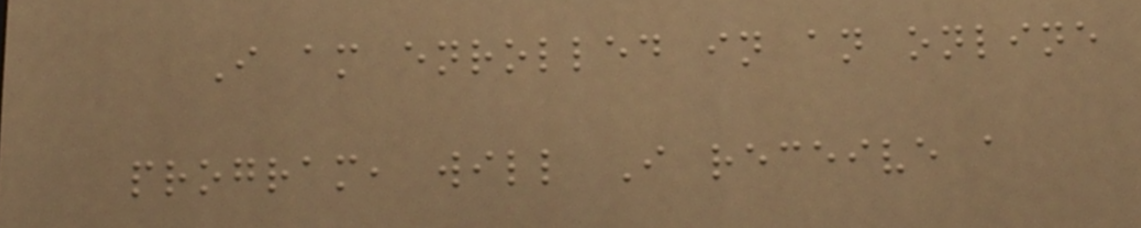I am enrolled in an online
program, will I receive a
